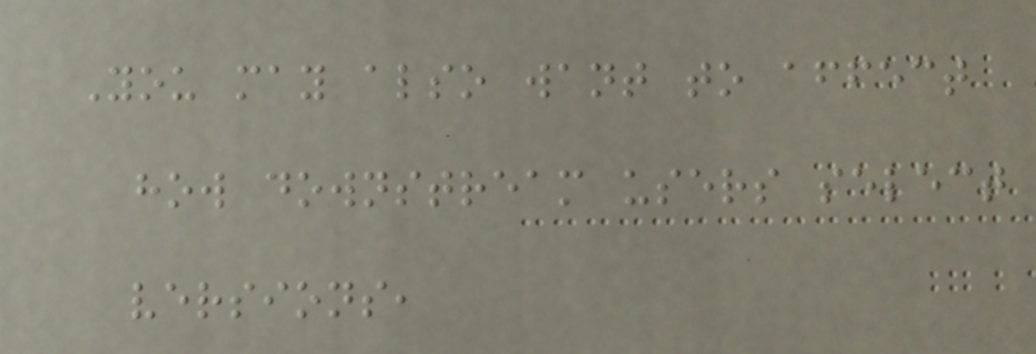You may also want to affect
how downstream users select
versions,
